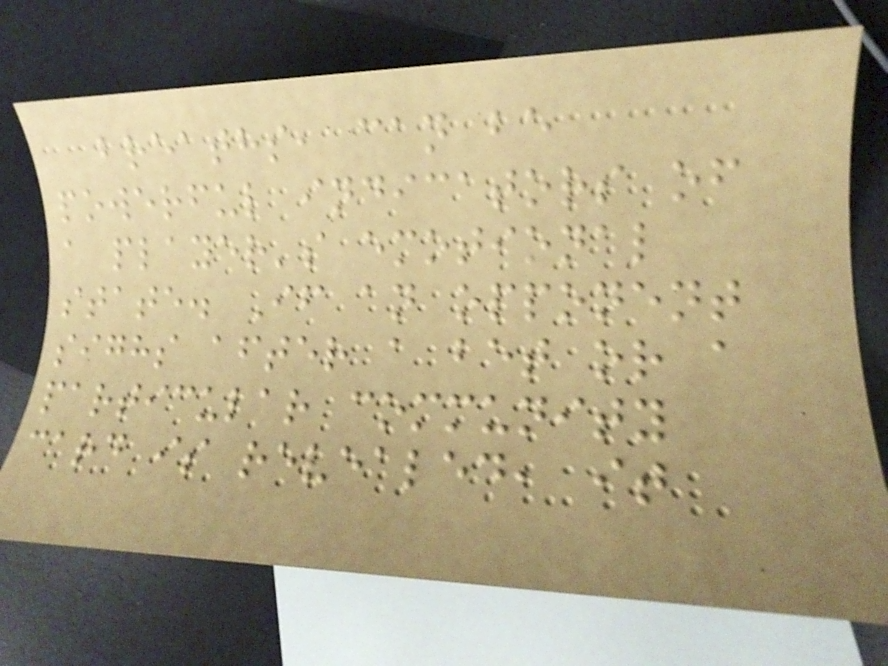breaths, can be
powerful indicators of
a player's emotional
state. If an opponent
sighs after a bet or a
particular community
card is revealed, it
